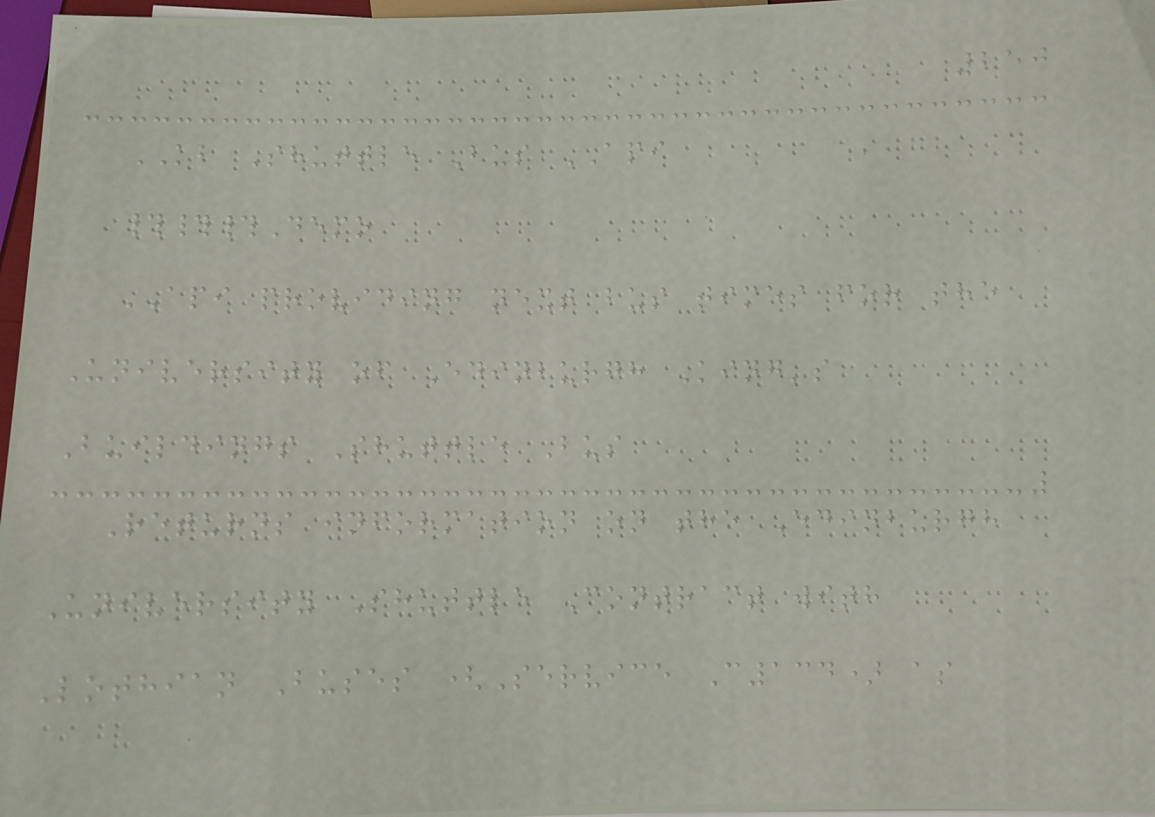250
KB Shuttle Bus API
###Demo
API providing next bus times for the
University of Edinburgh King's
Buildings Shuttle Bus
Returns information on the Edinburgh
University Shuttle Contract with
Lothian Buses (Service C134) as
